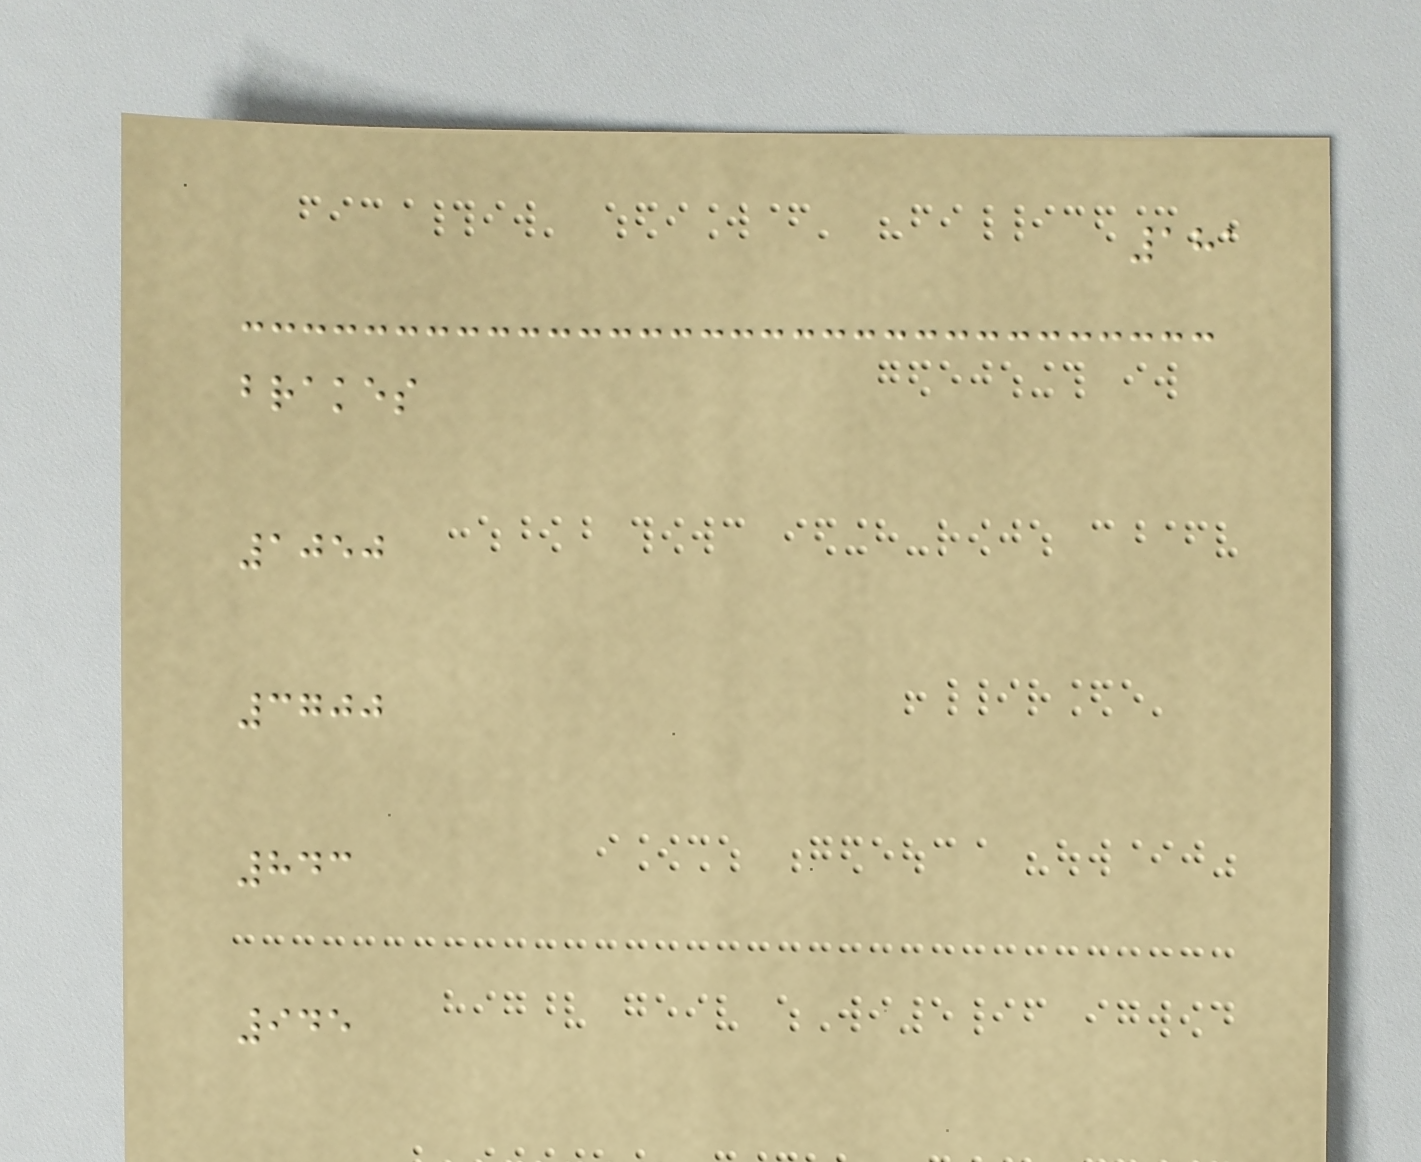181
brakes
1050
3700
843
945
